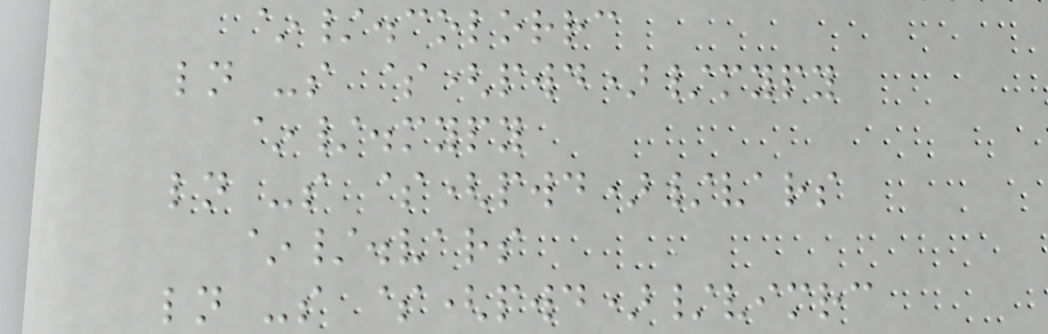~/.colorrc
ln -s $(pwd)/mypy
~/.mypy
ln -s $(pwd)/vars
~/.vars
ln -s $(pwd)/vimrc
